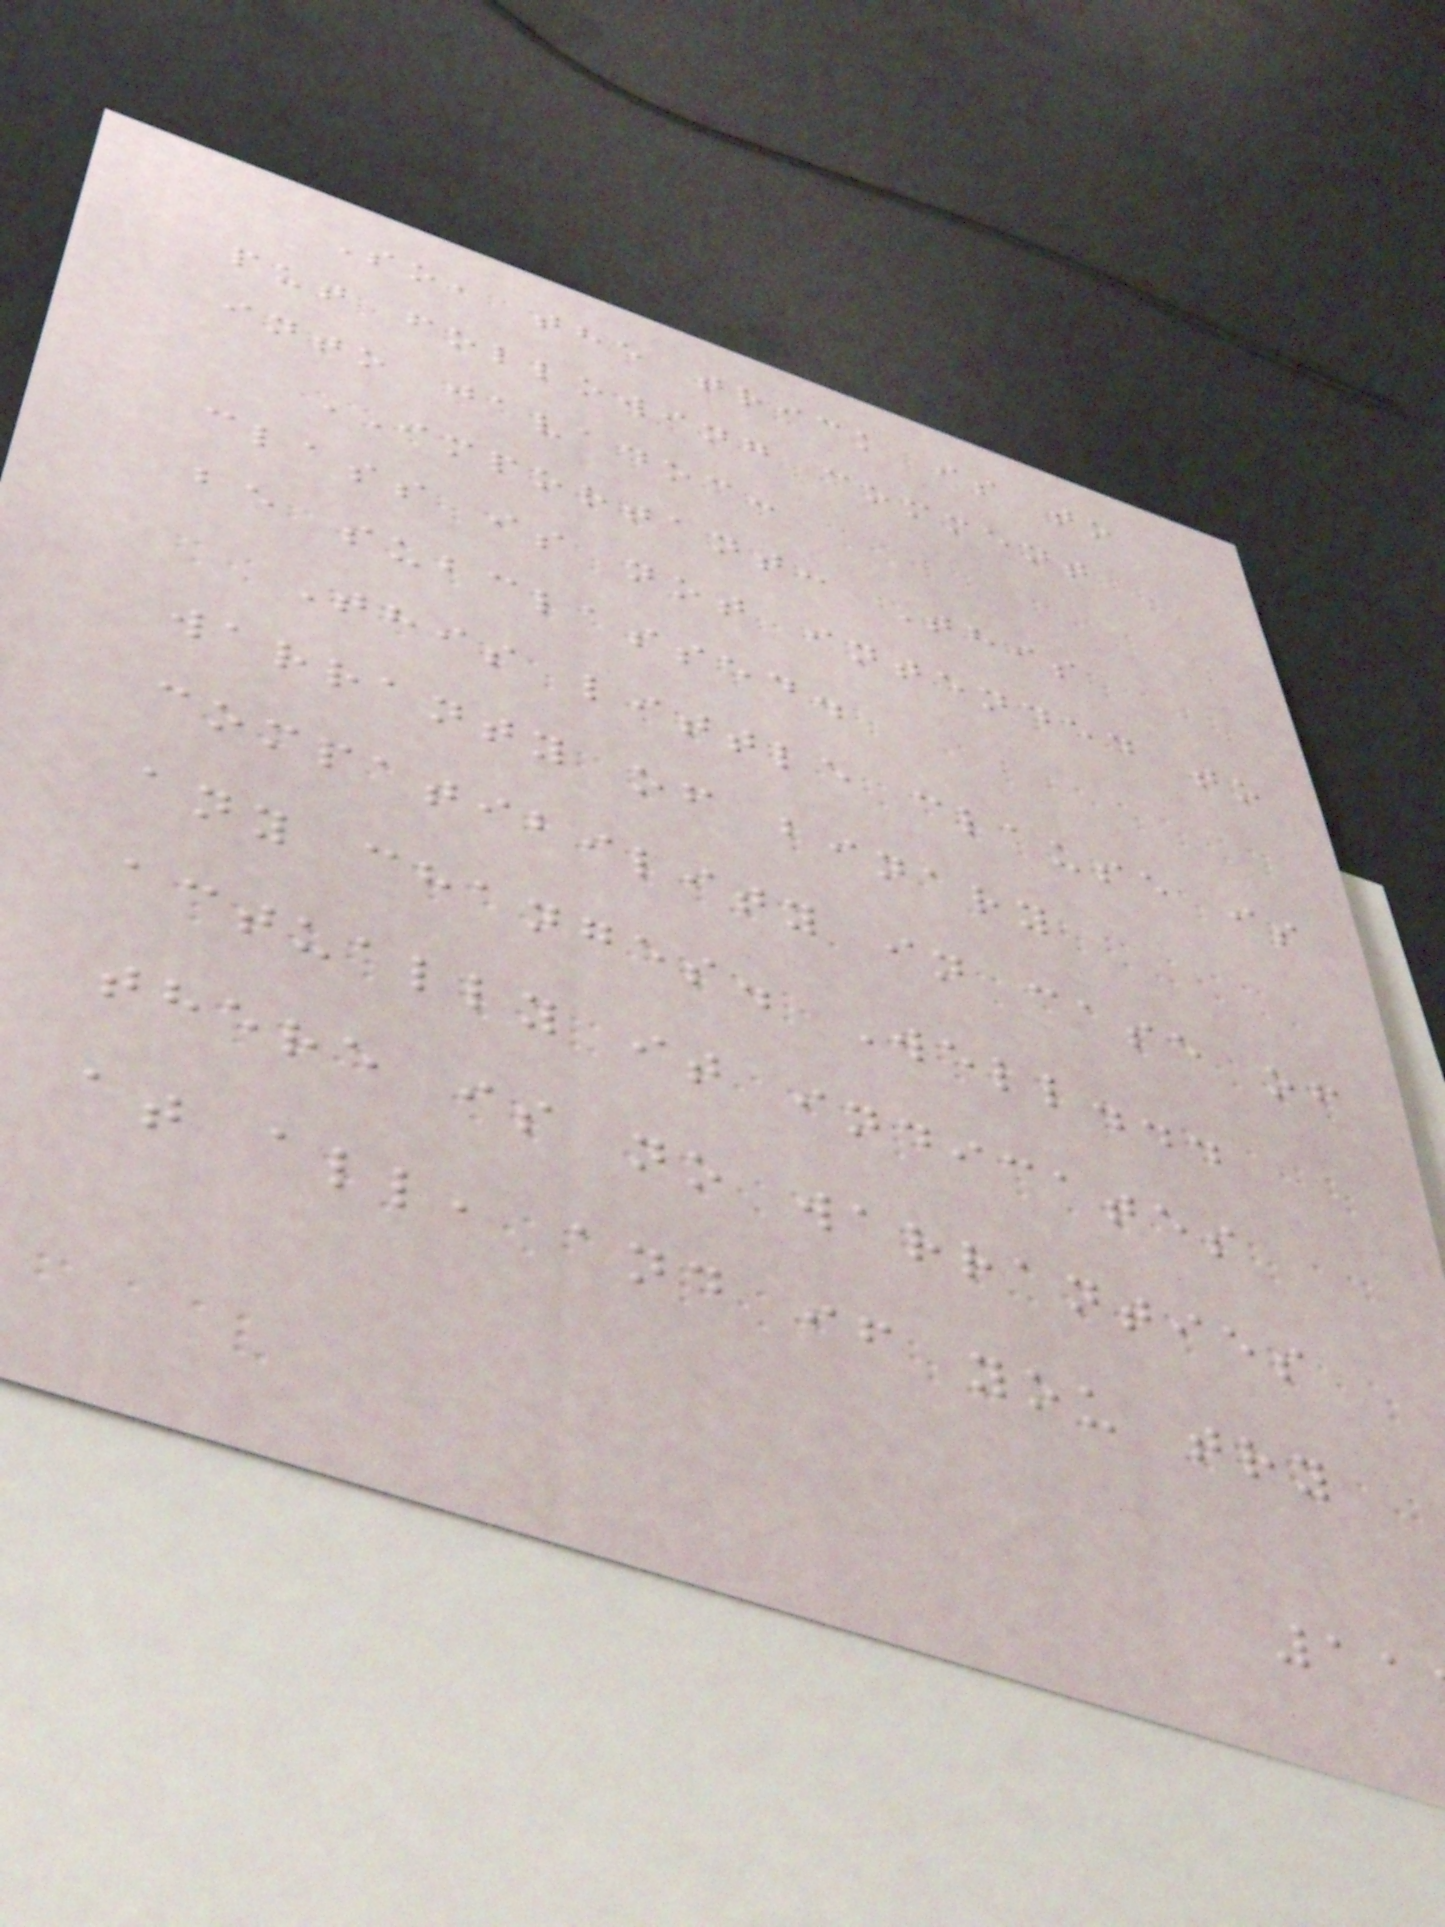So, the trick is to
put following comment
into javadoc:
IMPORTANT: This
class is not intended to
be subclassed.
This little clause is
warranty of binary
compatibility in case of
any changes. Well...
actually it indicates
there is no warranties
at all, and if you try
